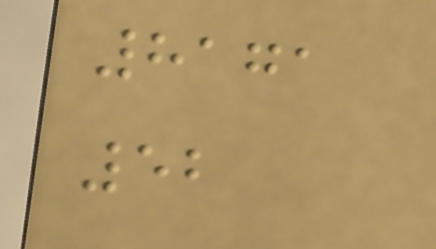8171
52
